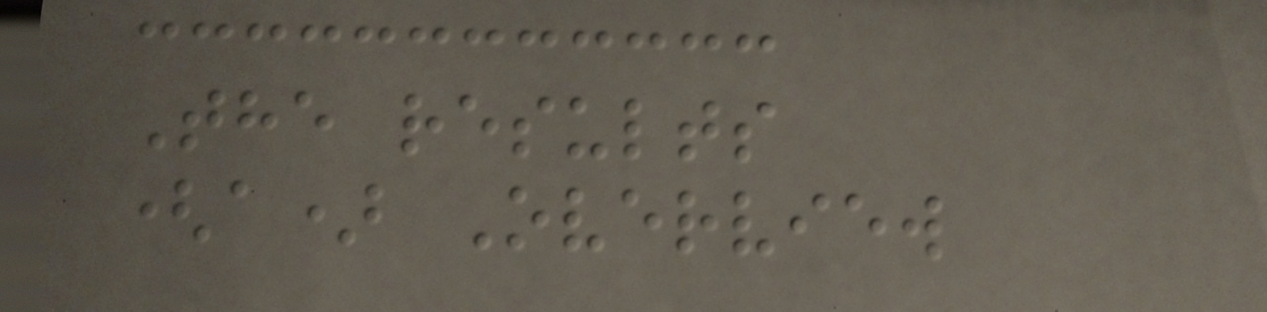The results
(a) Overview
